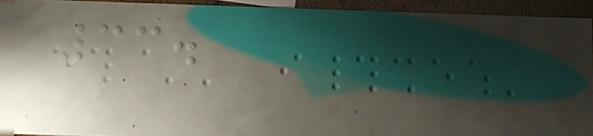33.
